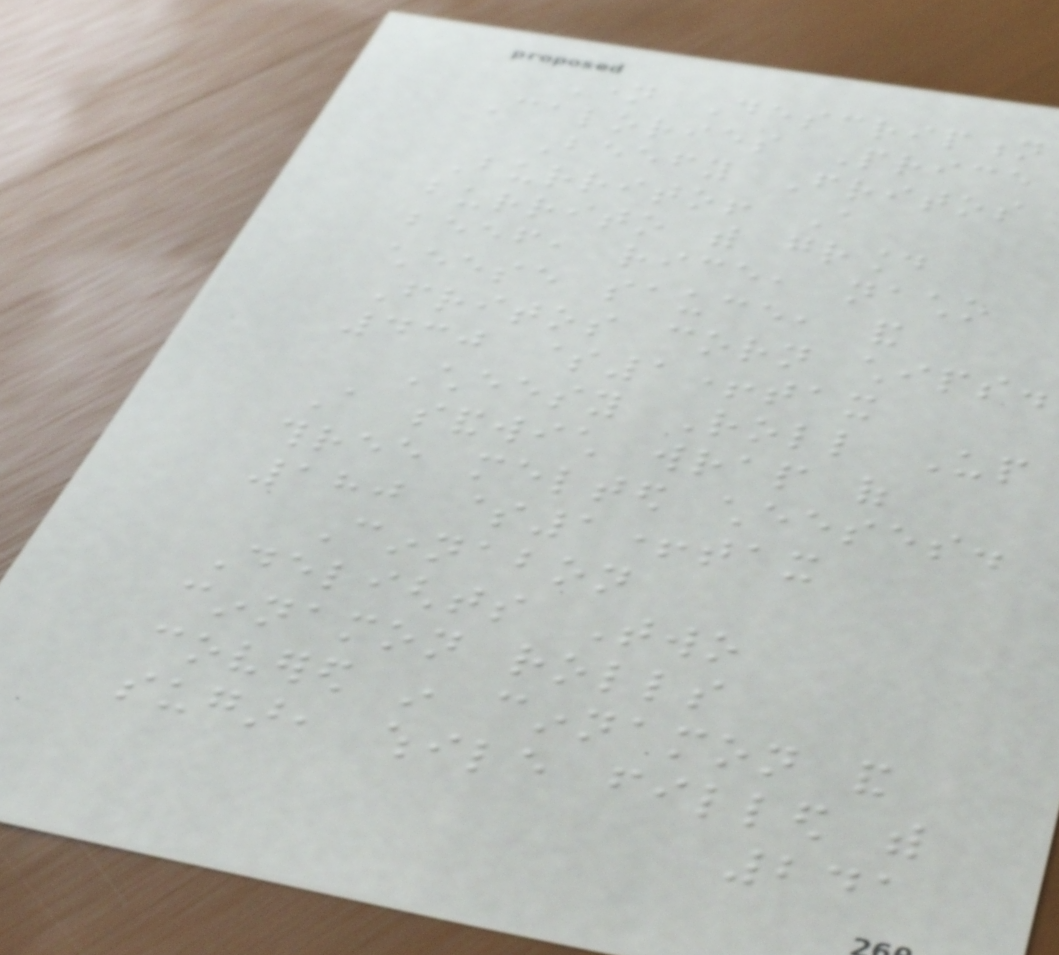Name Description
Calories Price
Beefy Fritos
Burrito! A
burrito with ground
beef, rice, nacho
cheese sauce, and
Fritos corn chips.
430 $1+tax
Cheesy Roll Up
A sandwich wrap of
three melted cheeses.
180 $1+tax
Cinnabon
Delights Two
cinnamon rolls
covered in cinnamon and
sugar, while filled with
241
